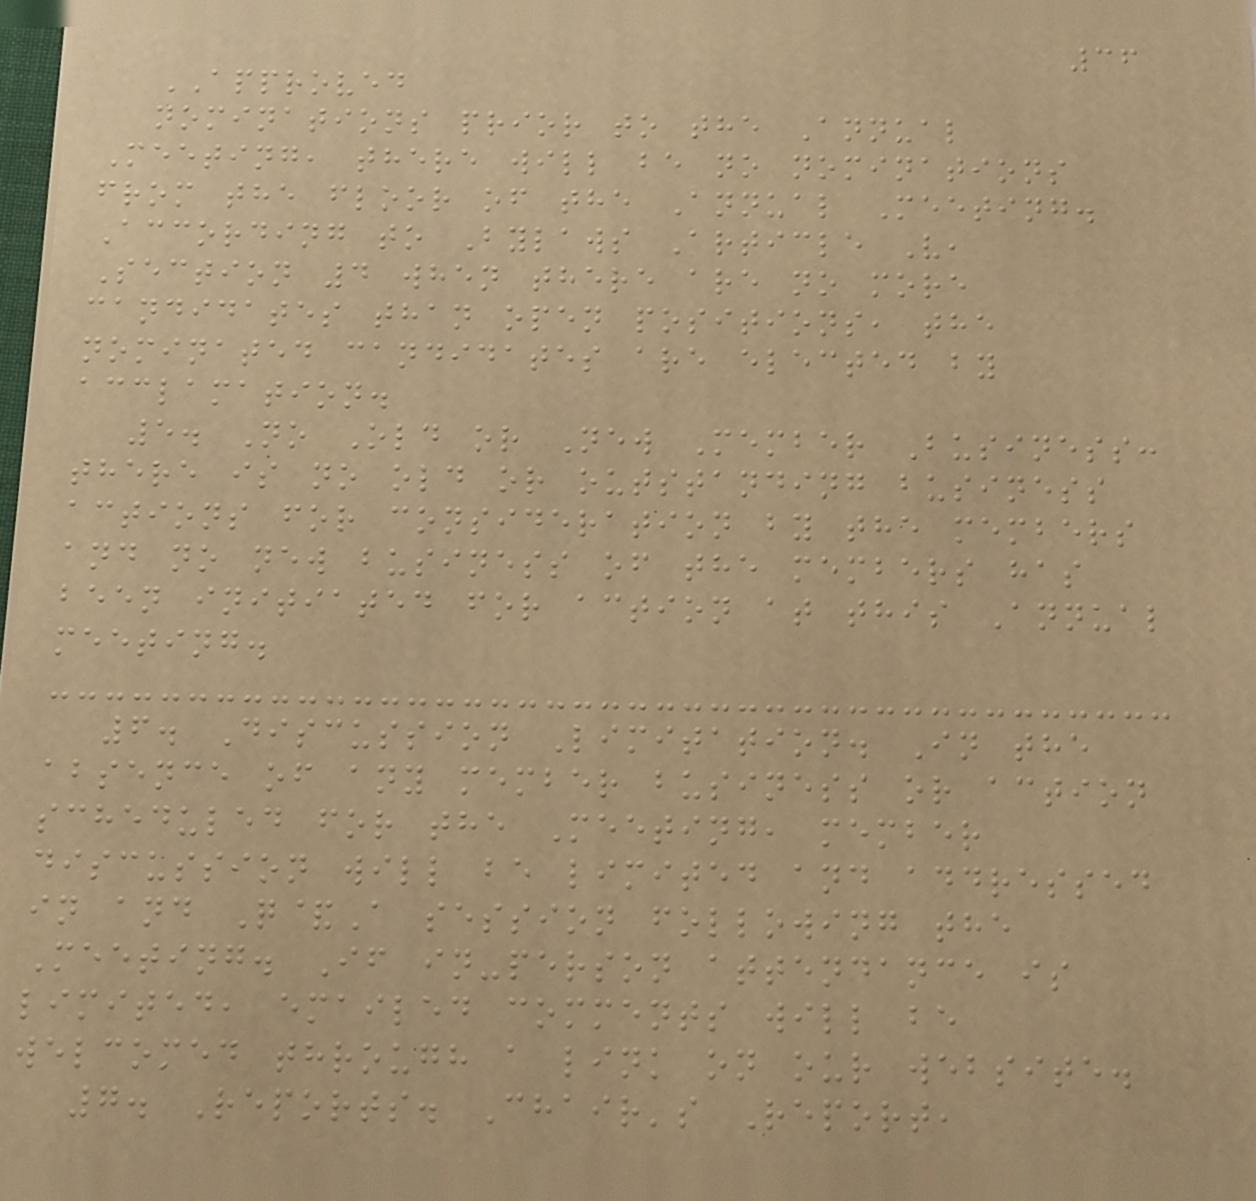36
APPROVED
nominations prior to the Annual
Meeting, there will be no nominations
from the floor of the Annual Meeting.
According to Bylaws Article V,
Section 4 when there are no more
candidates than open positions, the
nominated candidates are elected by
acclamation.
5. No Old or New Member Business:
there is no old or outstanding business
actions for consideration by the members
and no new business of the members has
been initiated for action at this Annual
meeting.
6. Discussion Limitation. In the
absence of any member business or action
scheduled for the Meeting, member
discussion will be limited and addressed
in and Q&A session following the
Meeting. If in-person attendance is
limited, emailed comments will be
welcomed through a link on our website.
7. Reports. Chair's Report,
